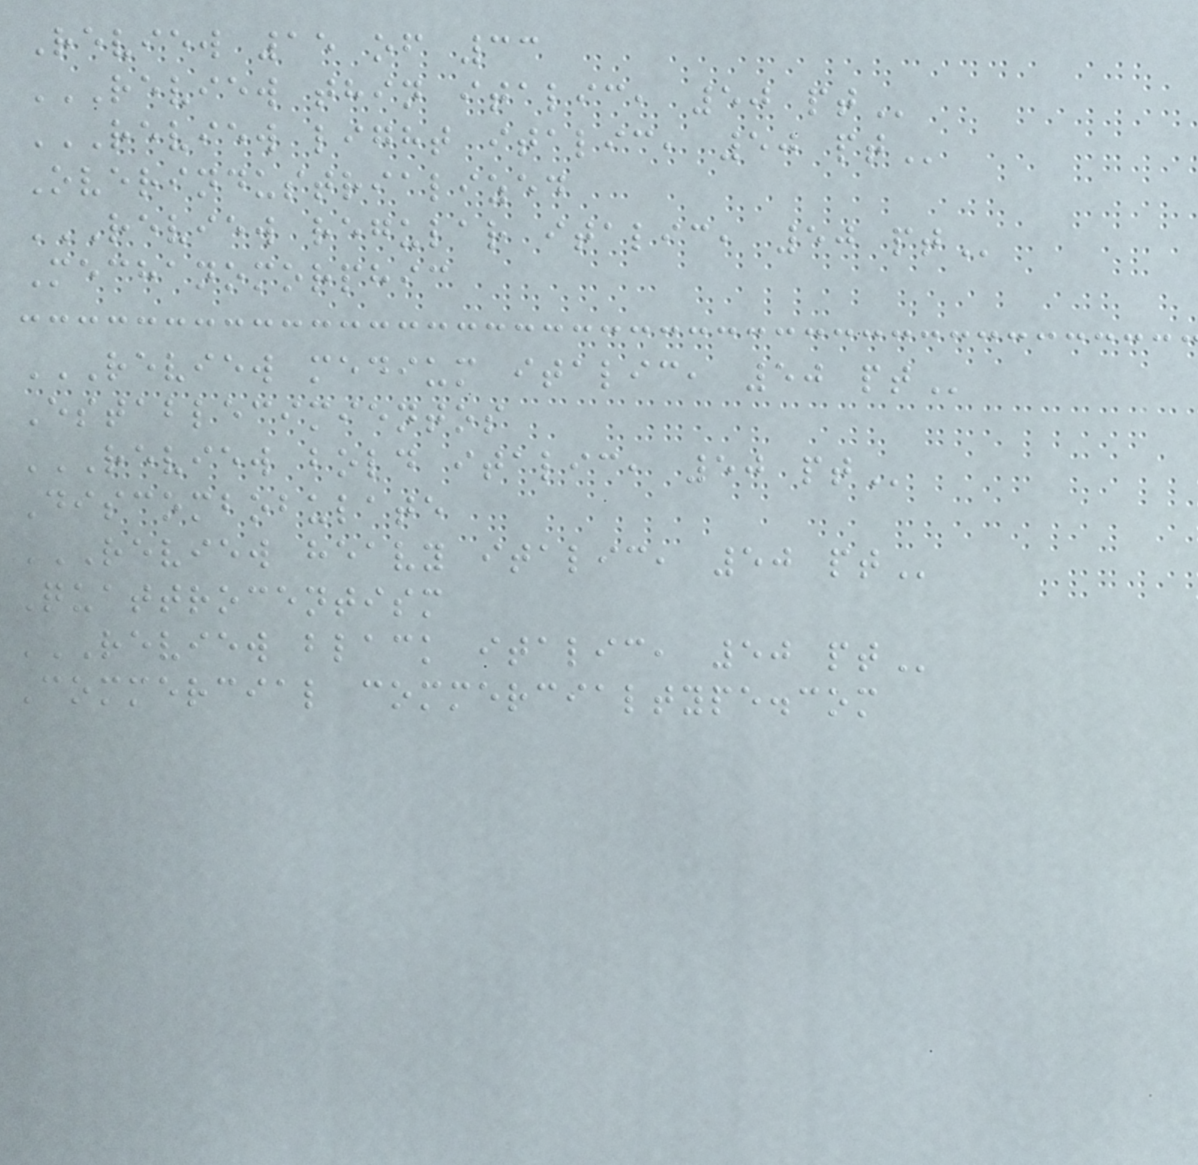Review 15 of 33
REVIEW THIN ITALIC, 50 PT
REVIEW LIGHT ITALIC, 50 PT
Overindustrialized
REVIEW REGULAR ITALIC, 50 PT
Mechanomorphic
REVIEW MEDIUM ITALIC, 50 PT
Establecimientos
REVIEW BOLD ITALIC, 50 PT
Discombobulate
REVIEW HEAVY ITALIC, 50 PT
Quattrocentism
REVIEW BLACK ITALIC, 50 PT
Commercial commercialtype.com
